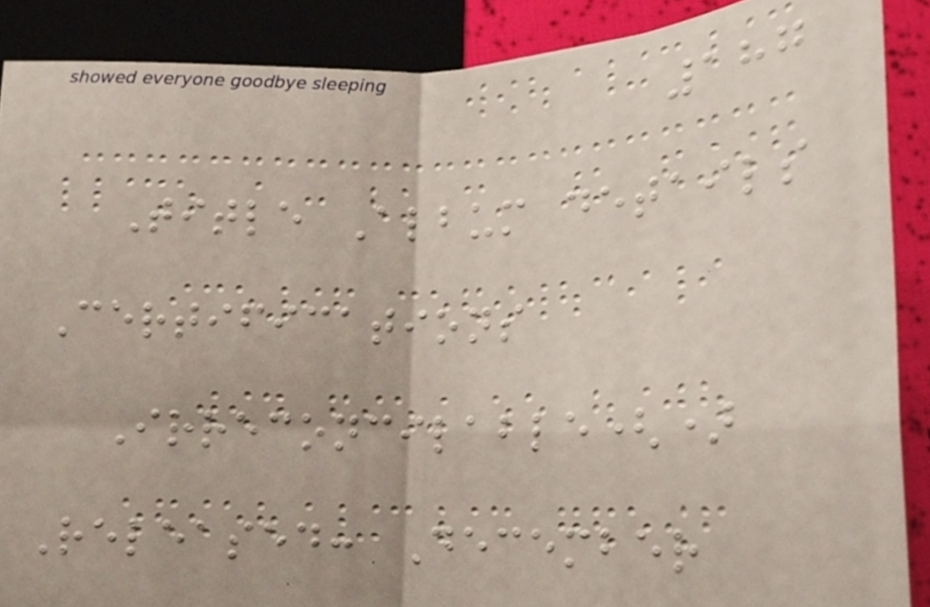187
Title Album details
Certifications
Irreconcilable()
Released: December
